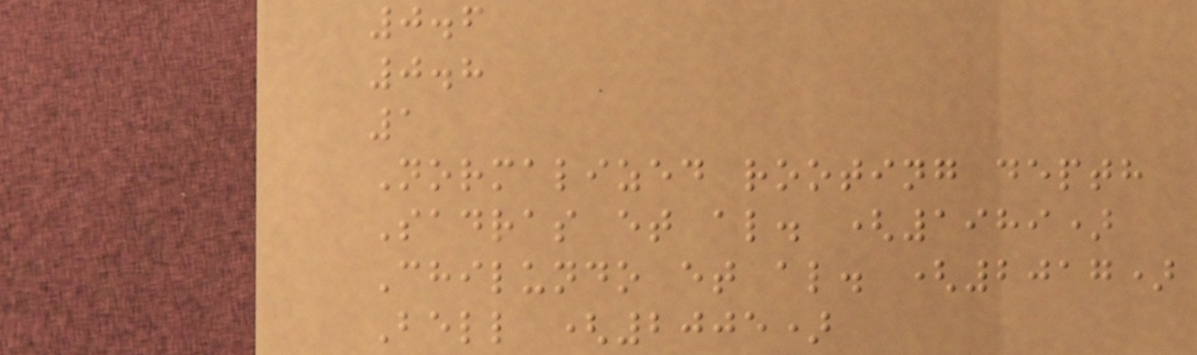0.6
0.8
1
Normalized rooting depth
Sadras et al. (1989)
Chilundo et al. (2017)
Bell (2005)
